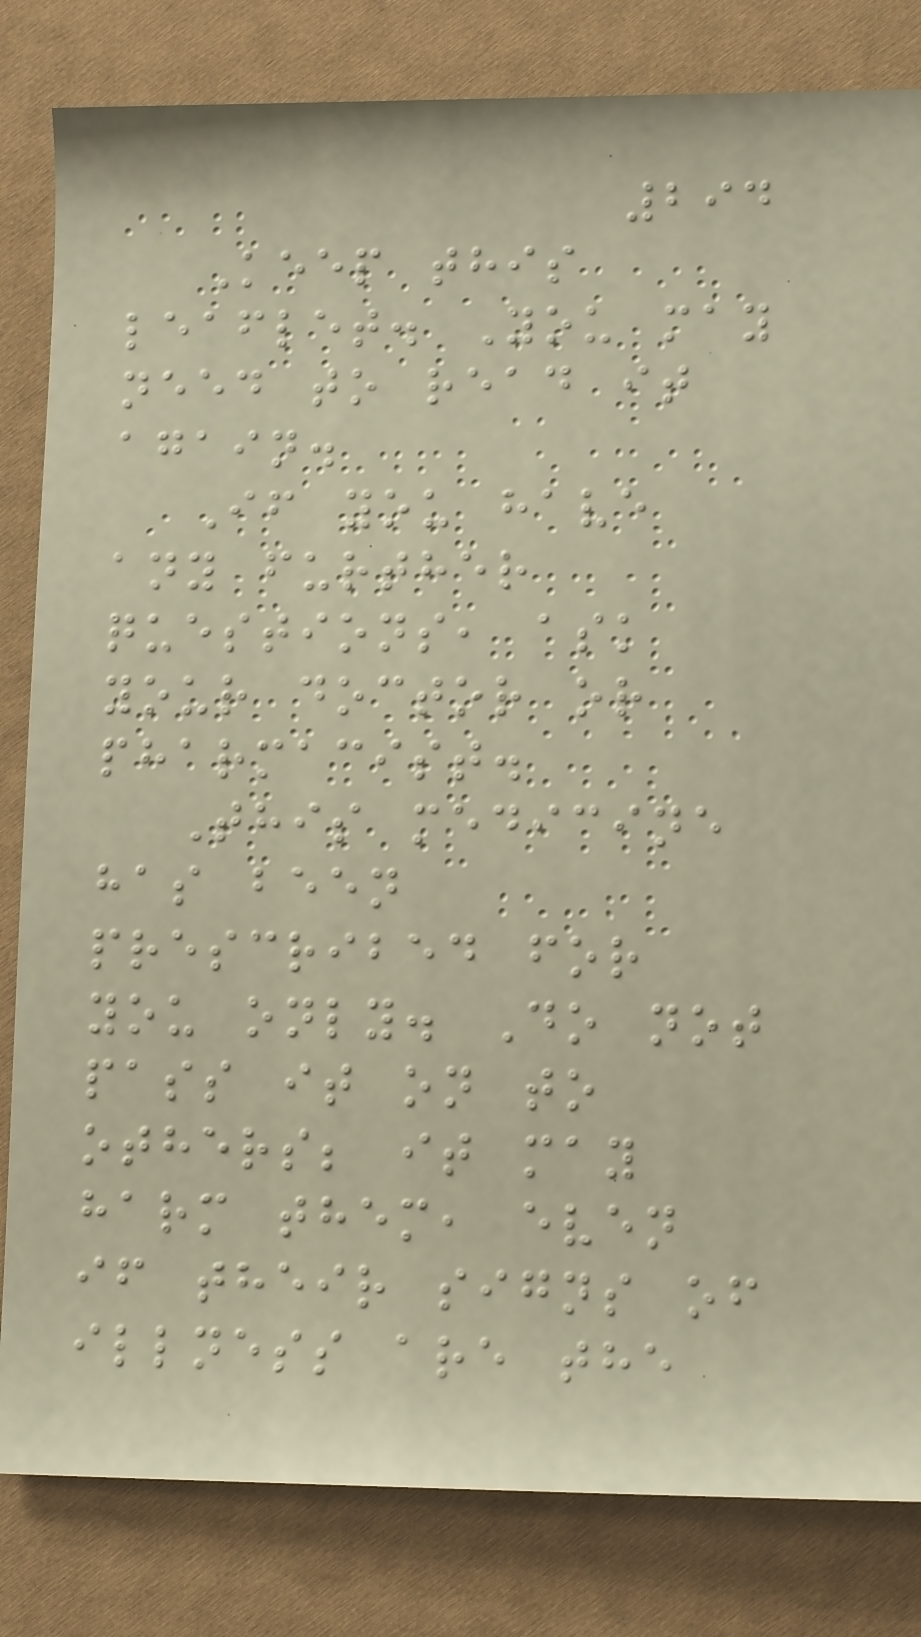294
Keep this
leaflet. You may
need to read it
again.
If you have
any further
questions, ask
your doctor or
pharmacist.
This medicine
has been
prescribed for
you only. Do not
pass it on to
others; it may
harm them, even
if their signs of
illness are the
